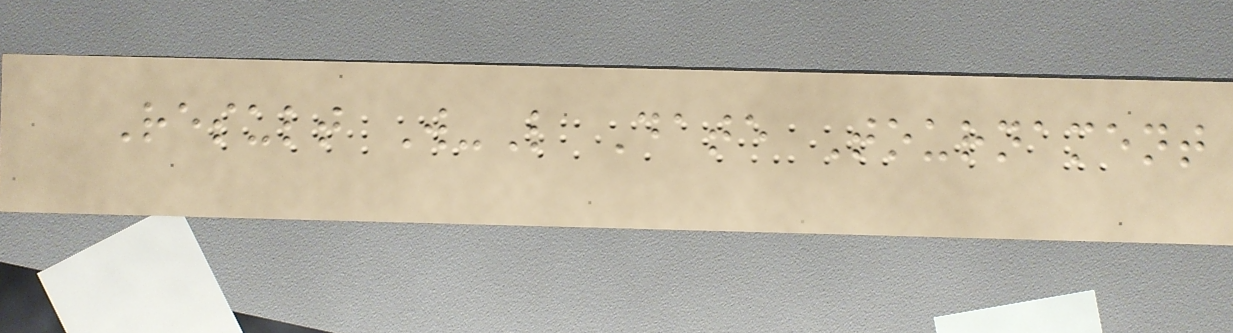Result W-L Date Tournament
